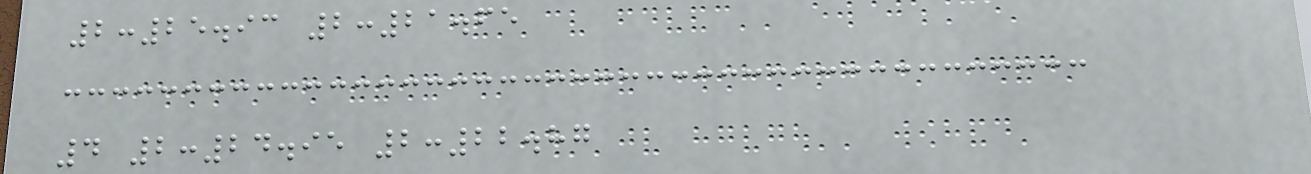2:25.93 2:21.65
4 2:24.95 2:22.87
